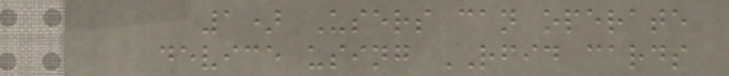1) Users can operate
device using RFID cards
